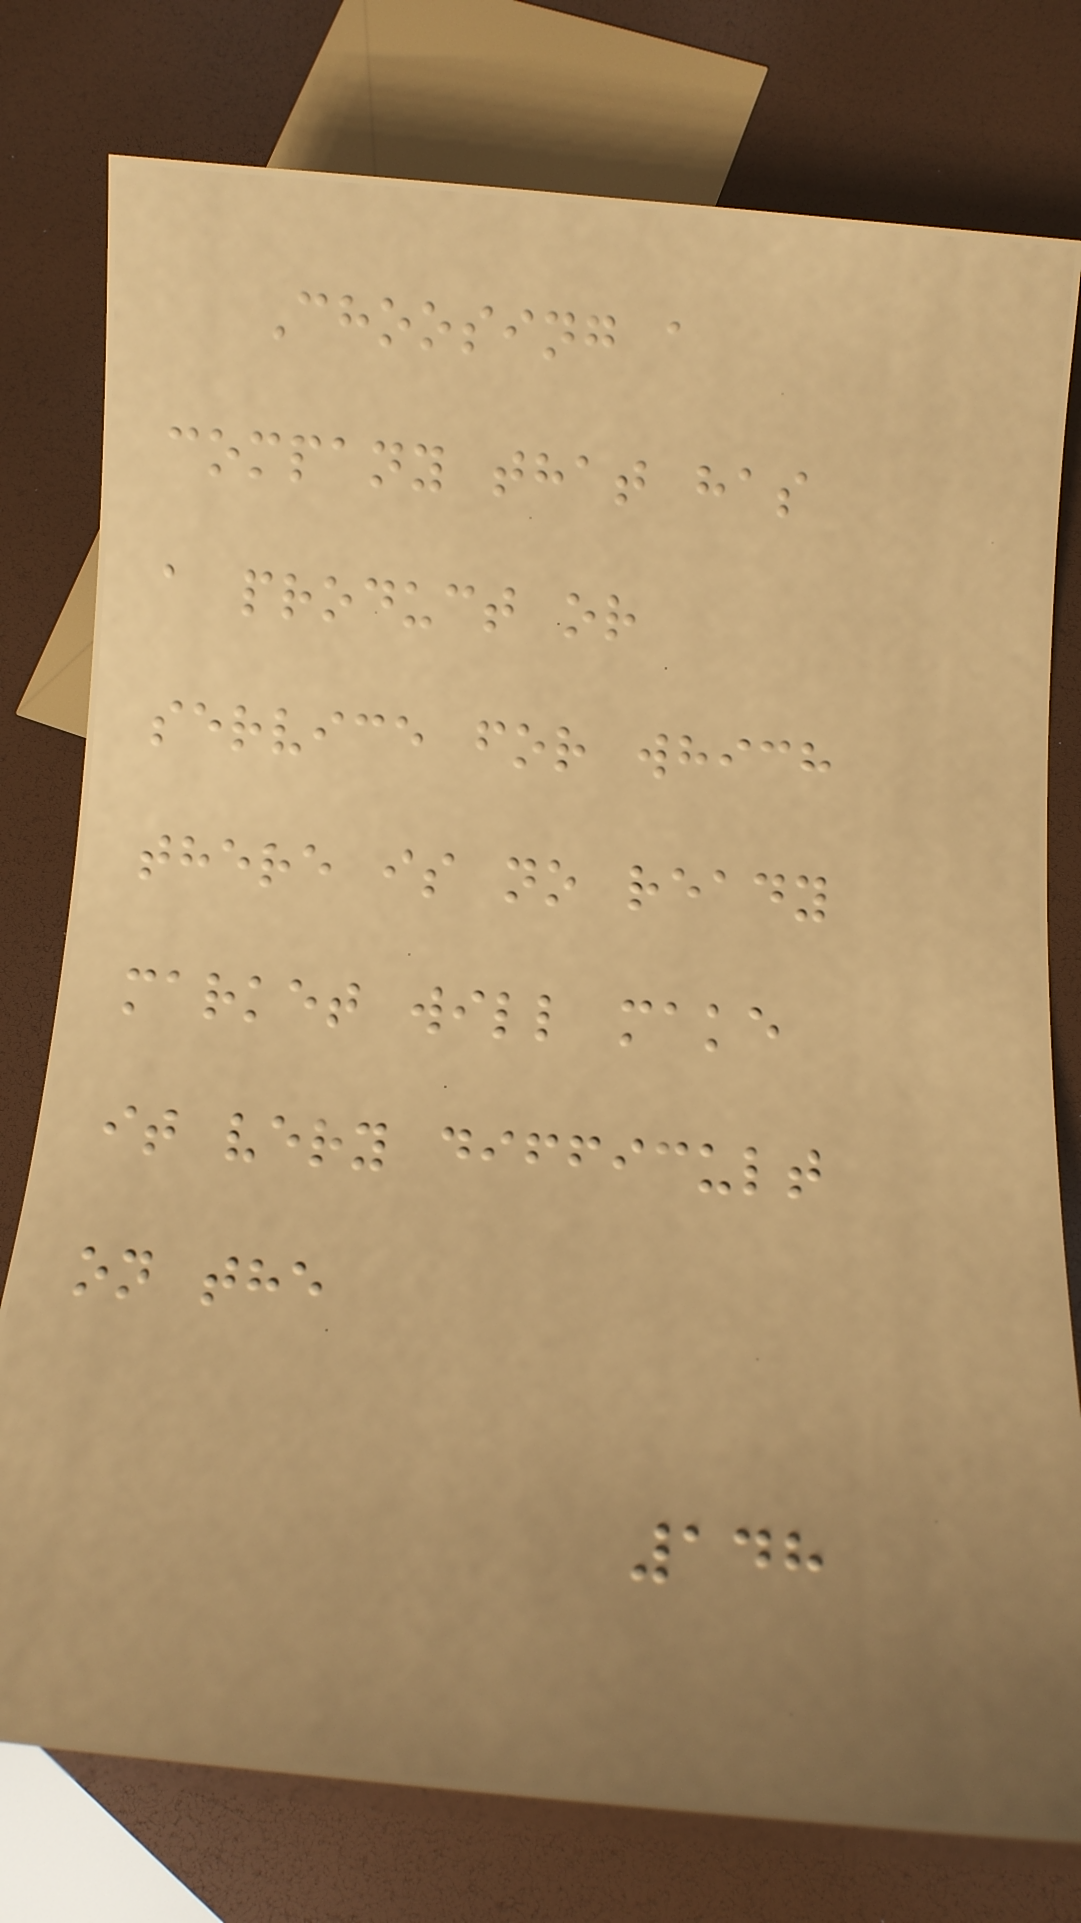Choosing a
company that has
a product or
service for which
there is no ready
market will make
it very difficult
on the
148
